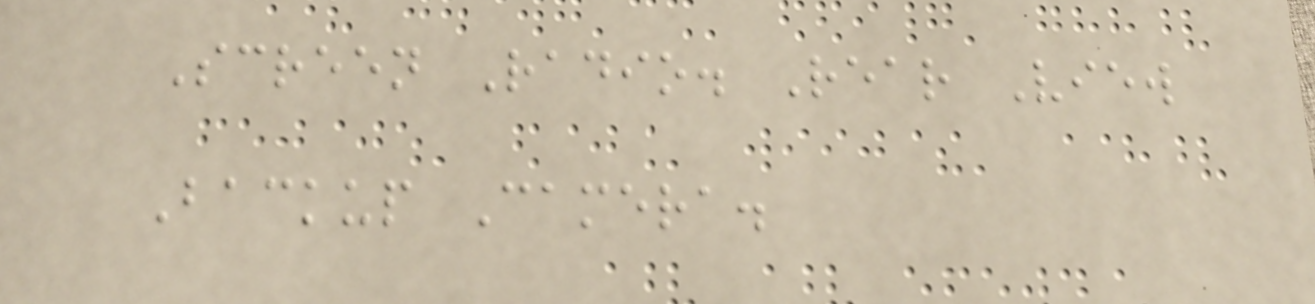Screen Radio. Rear View
Backup Camera.
